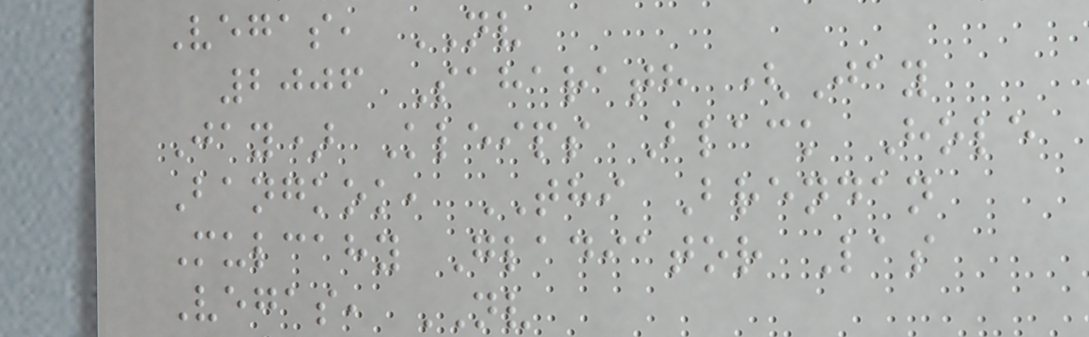Vegas, NV
2006 Saharath (Jay
Jay) Kleips Black Hole
Bangkok, THI Brendan
Mulcahy Gladiator Las
Vegas, NV
